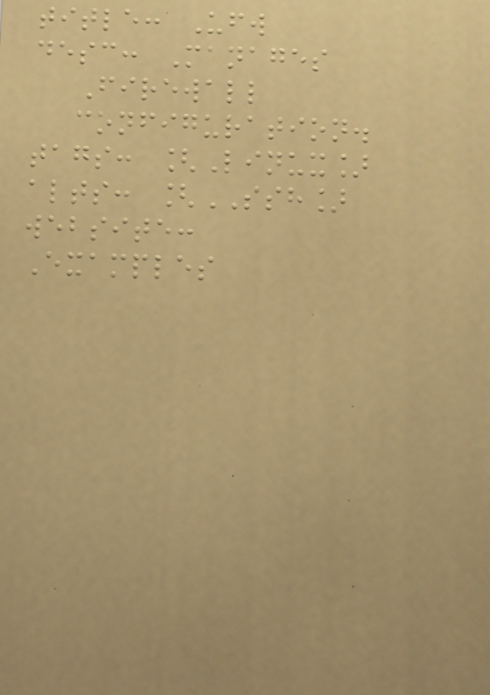title: Ufw
desc: Manages
Firewall
configuration.
tags: [Linux]
alts: [SSH]
website:
Examples
